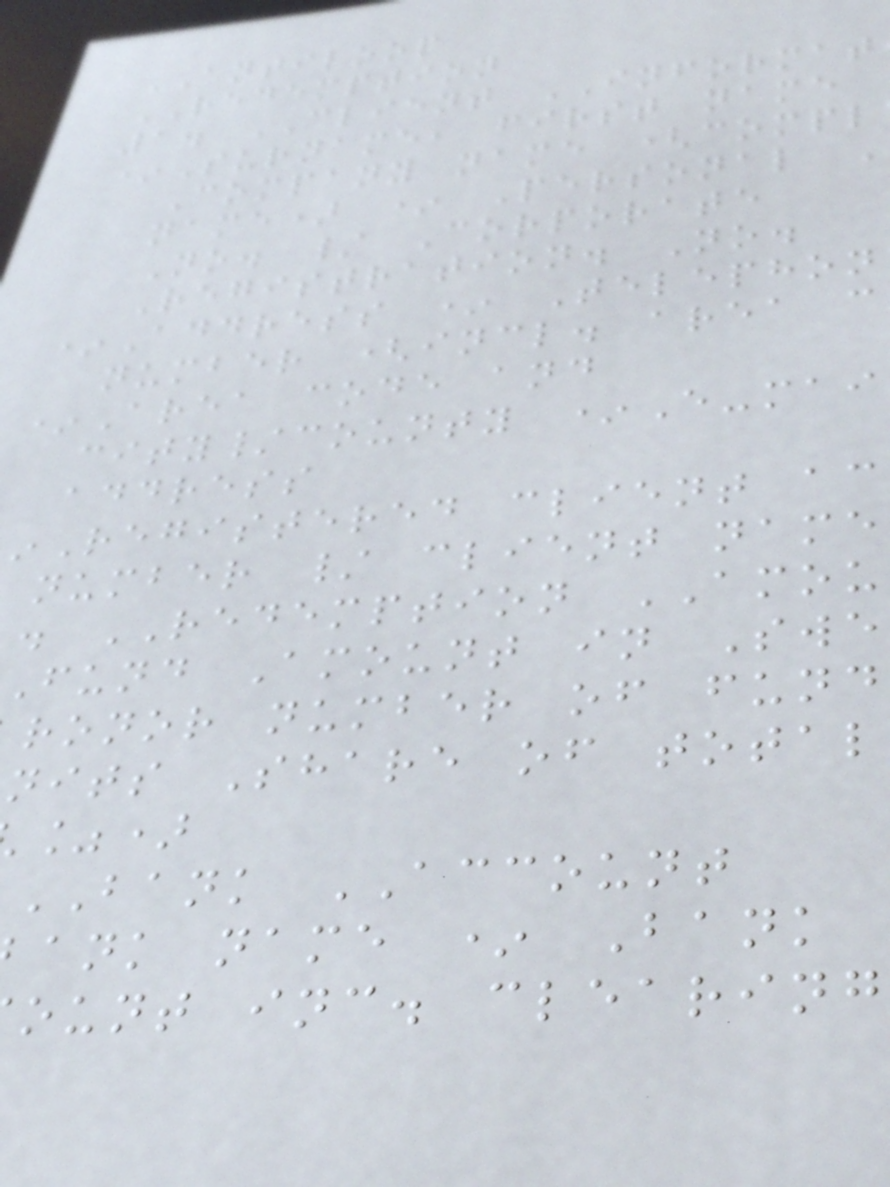ANTILOOP
REDEMPTION
1. CLIENT INFORMAT
*Surname, first name
Company name (compl
name) * Personal
No. / Corporate
Registration. No.
*Address * Telephon
number (incl. area c
*Area code and
city/county *E-mai
address
Registered client ac
number / client name
. REDEMPTION AMOU
fund Amount in Swe
ronor number of fund
nits Share of total
%)
BANK ACCOUNT
ank name * Bank
ount inc. clearing
